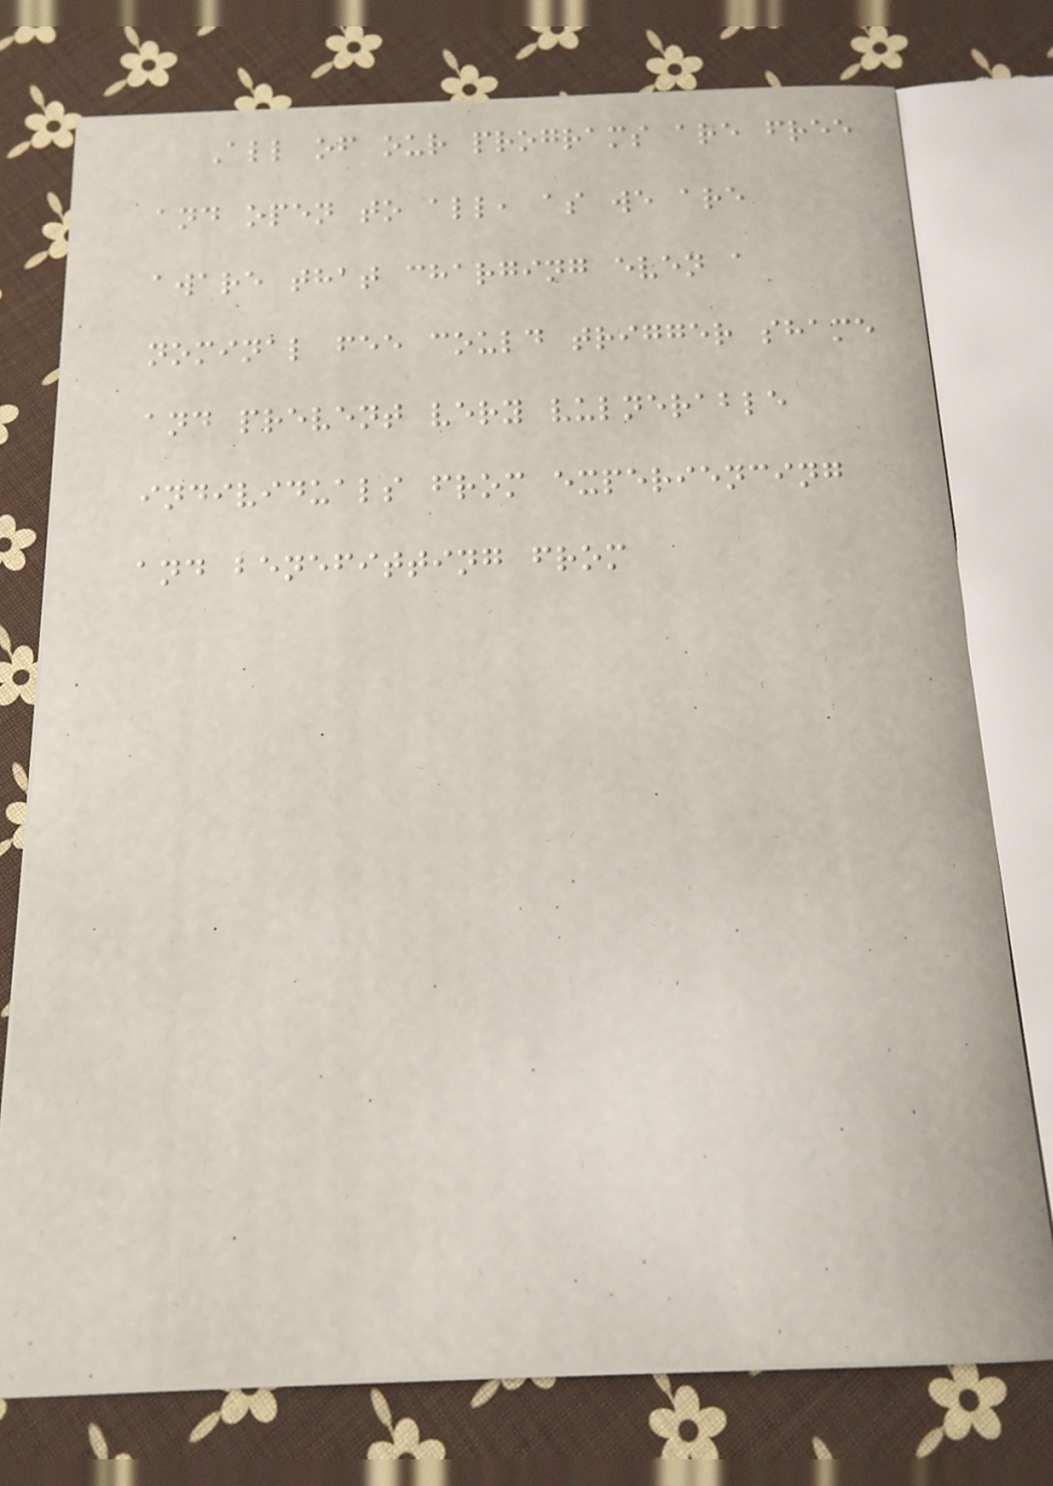All of our programs are free
and open to all, as we are
aware that charging even a
nominal fee could trigger shame
and prevent very vulnerable
individuals from experiencing
and benefitting from
